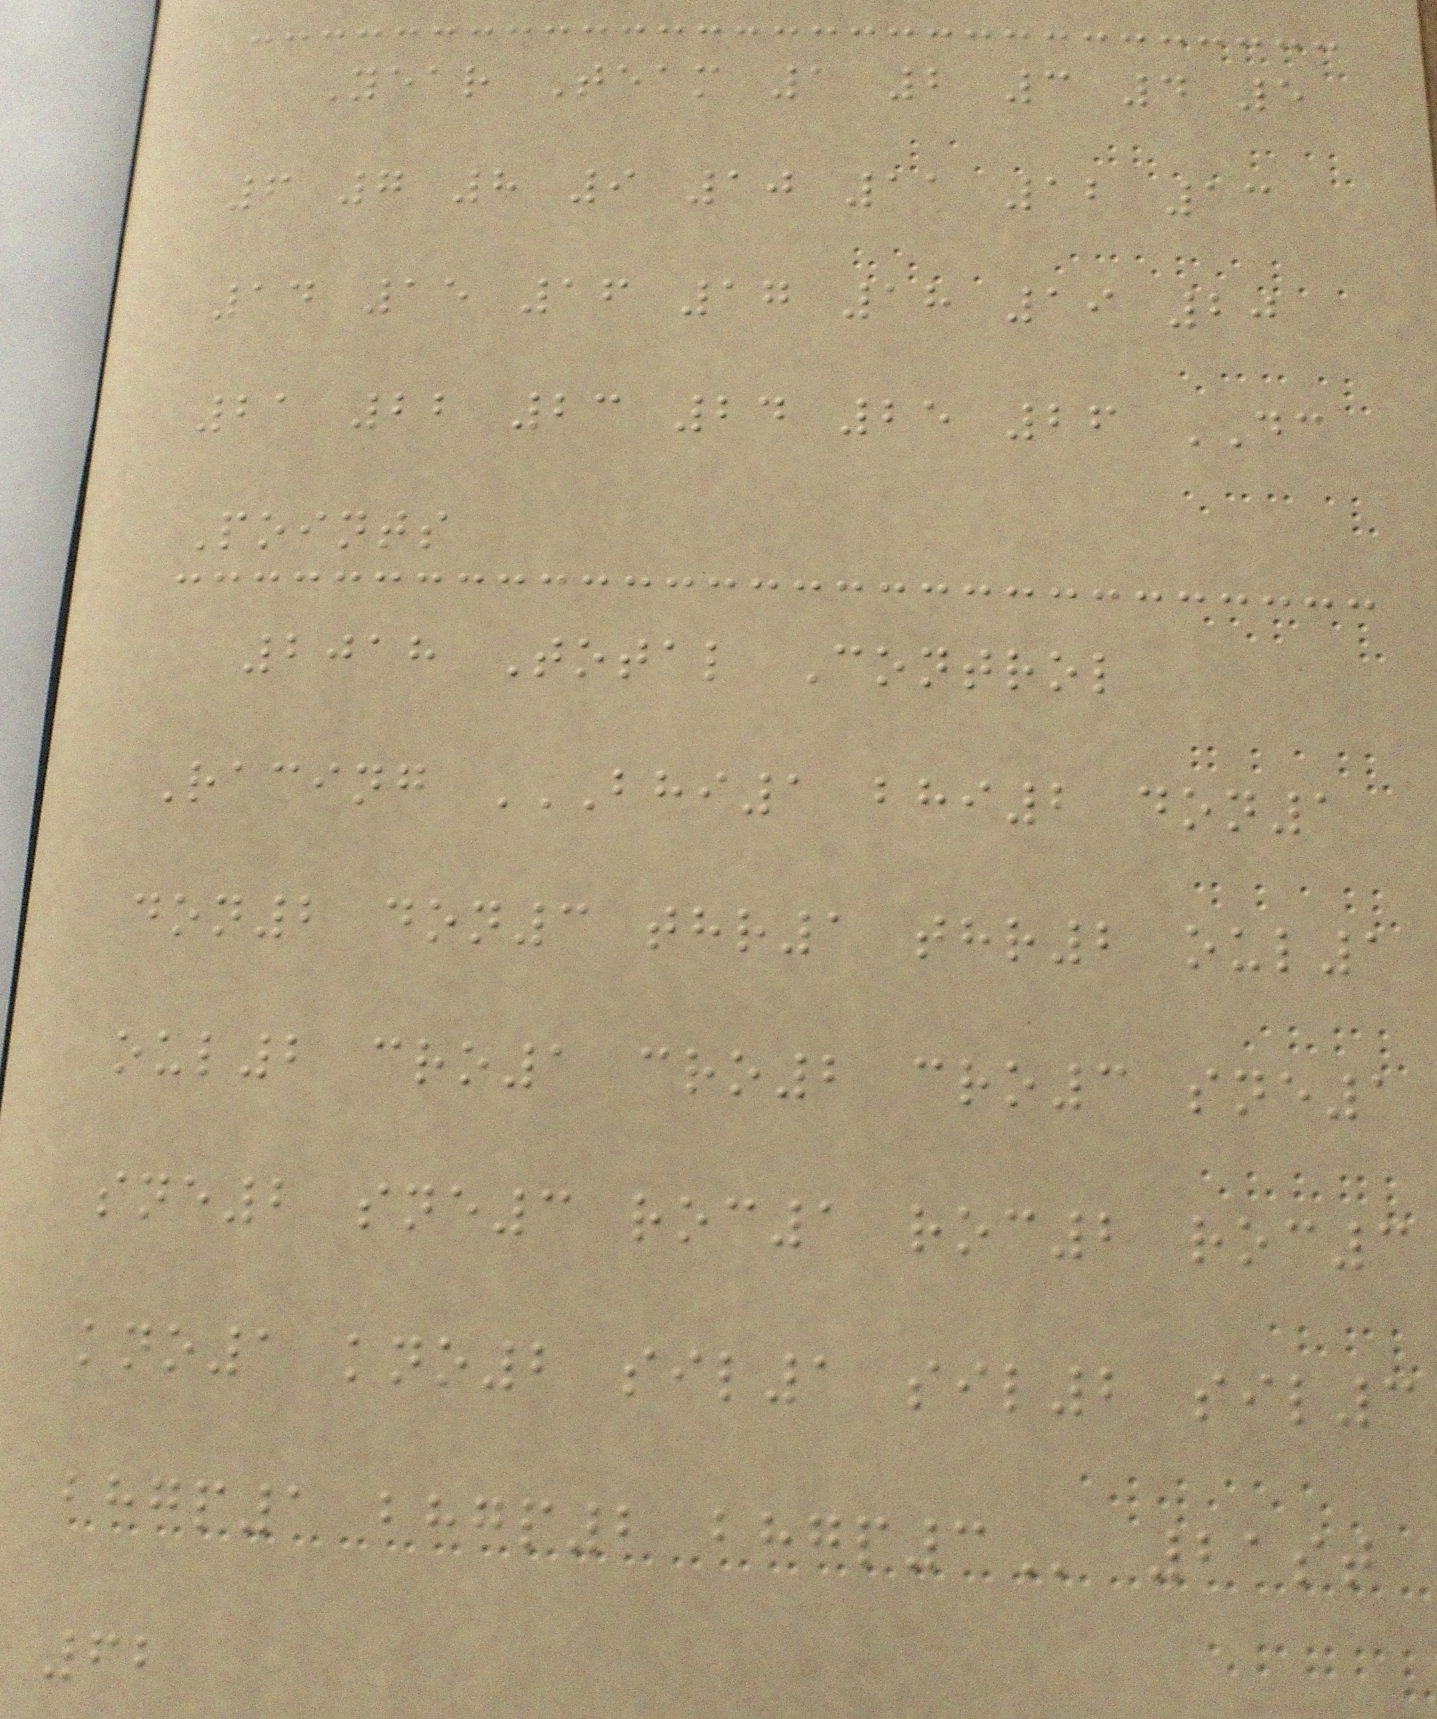Year Team 1 2 3 4 5
6 7 8 9 10 11 12 13
14 15 16 17 18 19 20
21 22 23 24 25 26 DC
Points
2018 Total Control
Racing BHI1 BHI2 DON1
DON2 DON3 THR1 THR2 OUL1
OUL2 CRO1 CRO2 CRO3 SNE1
SNE2 SNE3 ROC1 ROC2 ROC3
KNO1 KNO2 SIL1 SIL2 SIL3
BHGP1 BHGP2 BHGP3 21st
62
